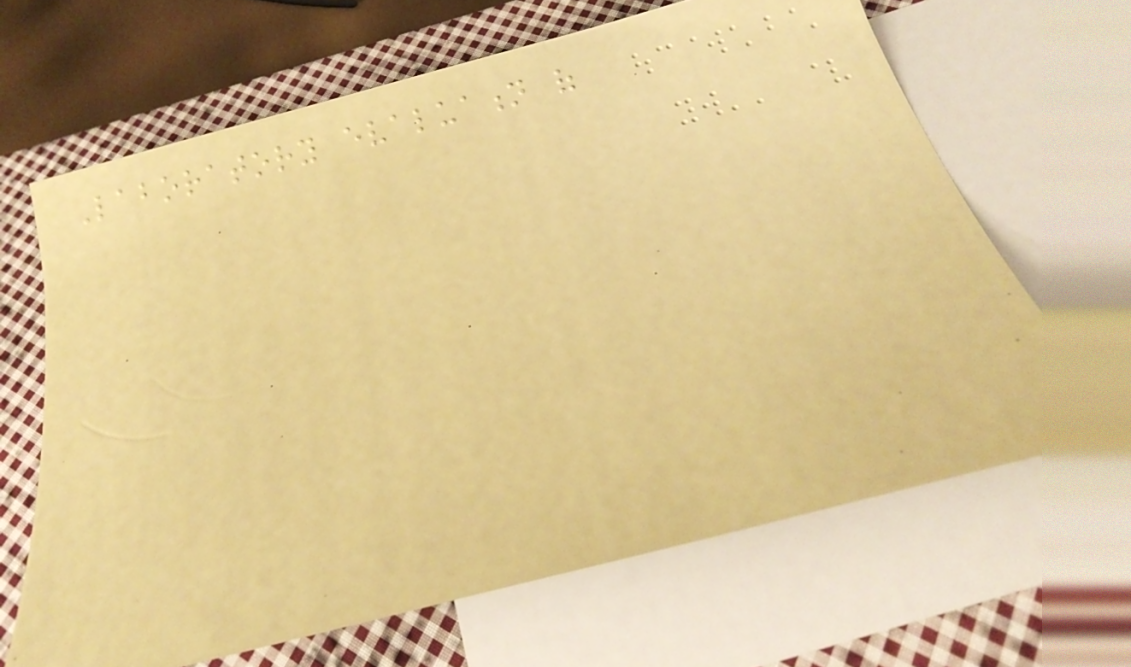Laboratory evaluation of
